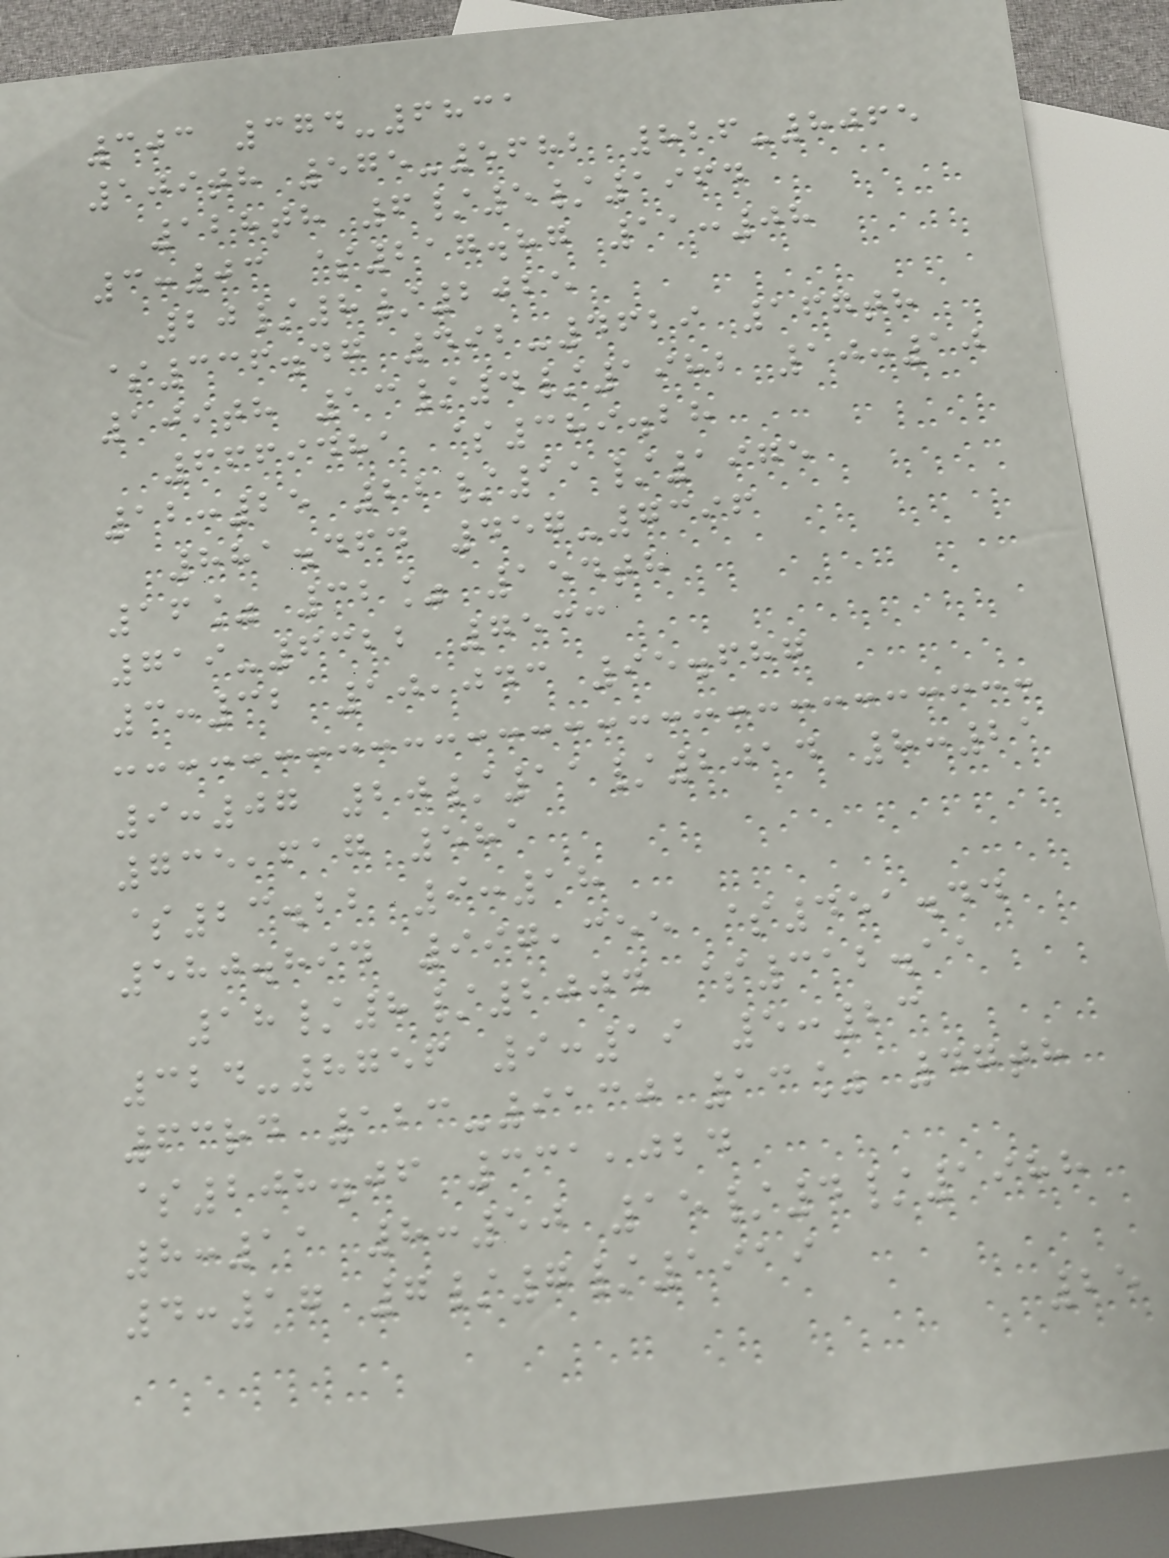303 374-6831
109th 575-5682 826-8065
128th 6/5/1964
3:03 $217.87 11:08
20/8/2025
$336.47 492-4629 167th
109th 13/4/1982 10:10
6669481 $389.28
12:25 22/11/1975
881.464 457-7396
16% 32% 154th
719-6322 7533
3:32 10,043 95.687
9:07 20/11/2014 8:21
735,617 581
$23.22 9:18
580.894 997,355 $451.44
18/8/2004 $312.11
324-8756 9:19 5:23
63rd 123-9130 13% 47th
$208.06 331,024
8:11 8:50 15/4/1988
4:17 7/7/1919
25
